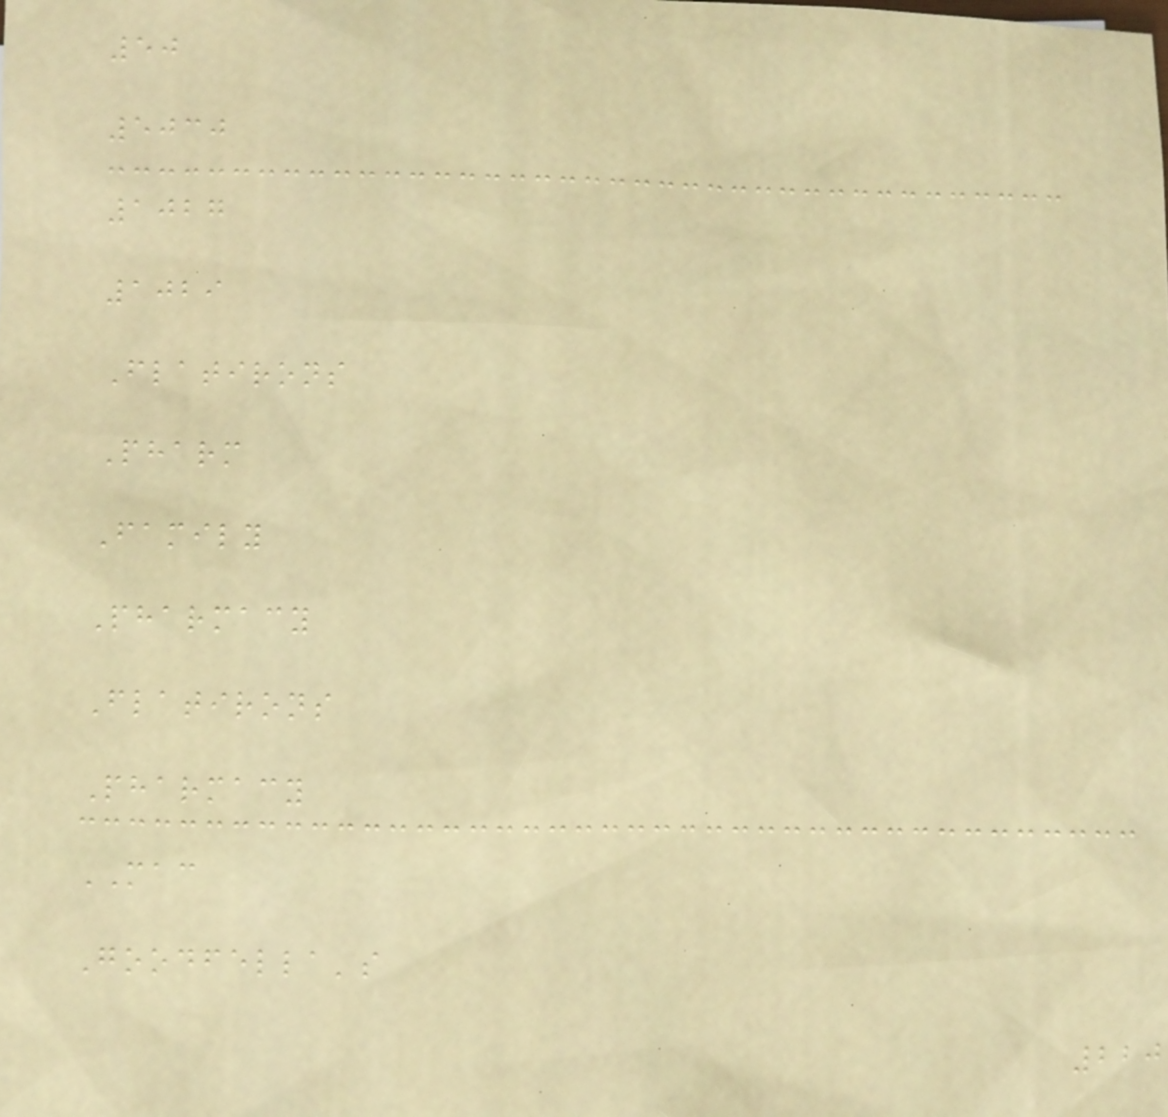50
5030
1027
1029
Flatirons
Pharm
Family
Pharmacy
Flatirons
Pharmacy
MAC
Goodfella's
220
